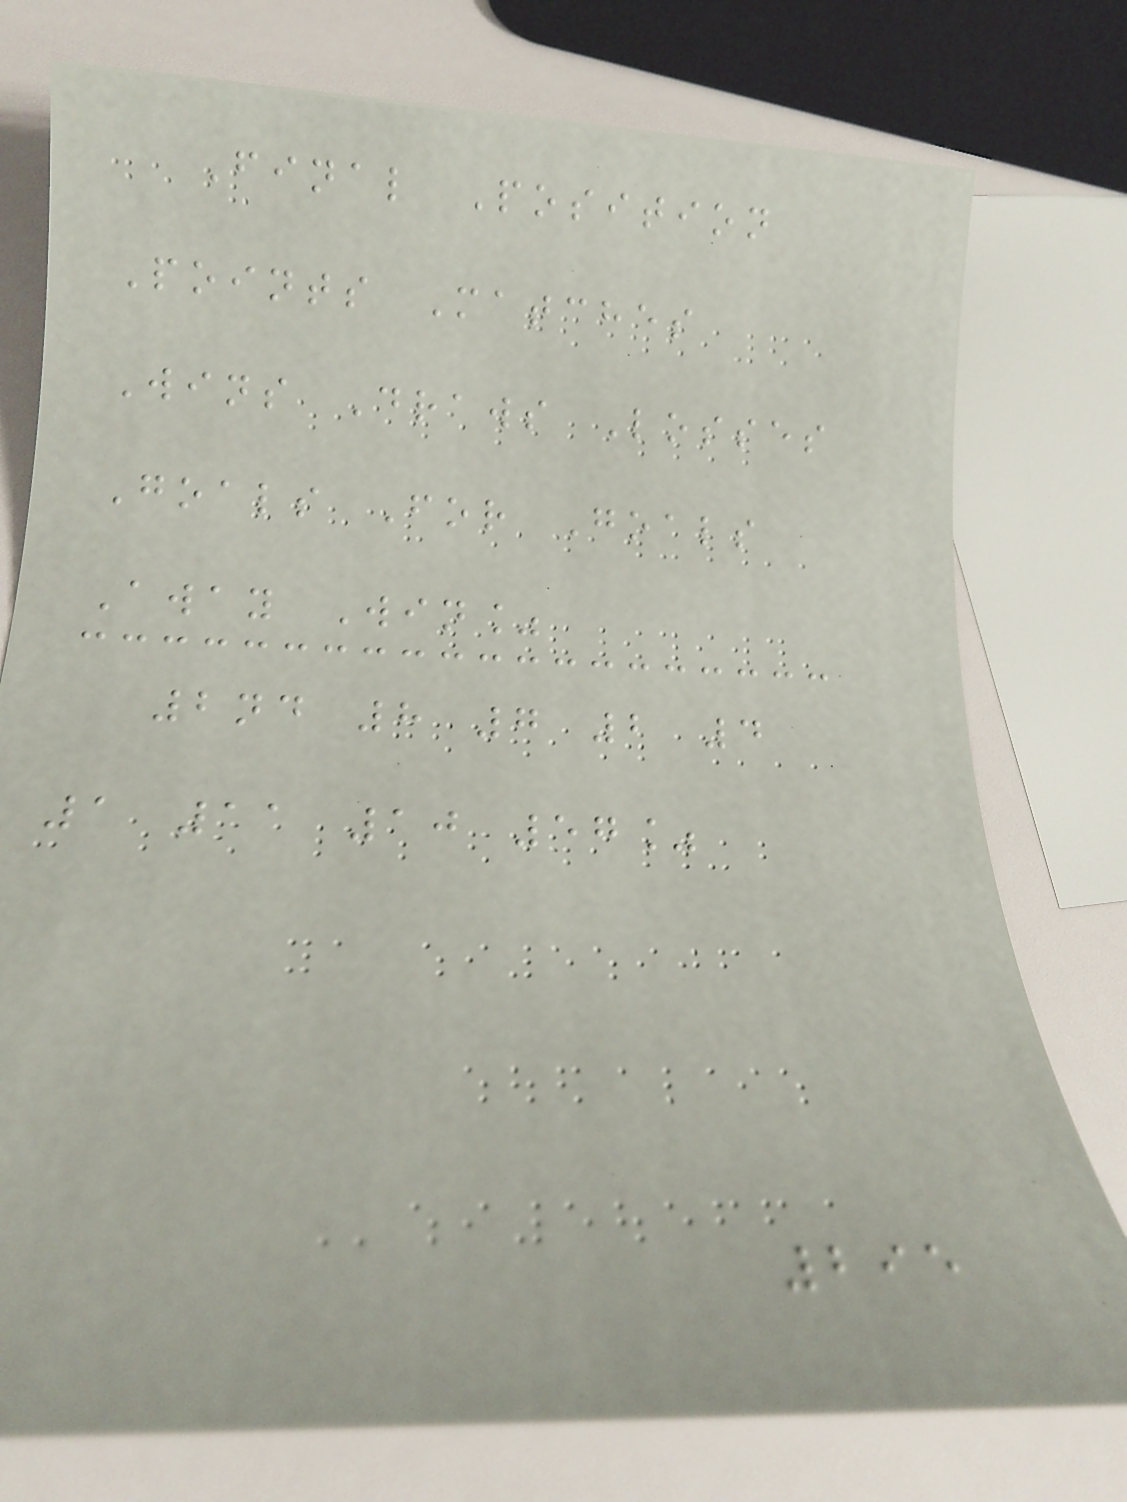Final Position
Points Matches
Wins Draws Losses
Goals For Goals
Away Win%
2nd 8 7 2 4
1 11 10 57%
295
